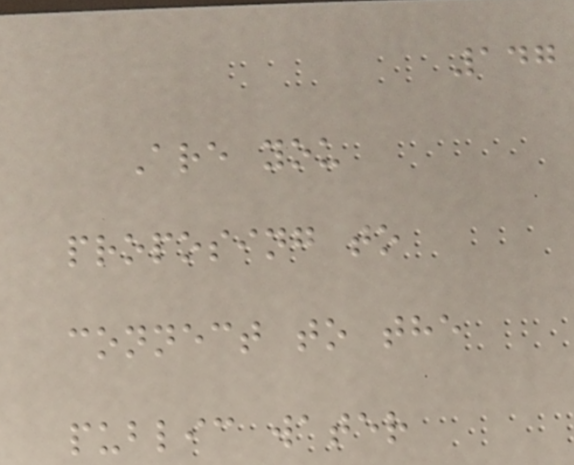147
Are you
proposing to
connect to the
public water
